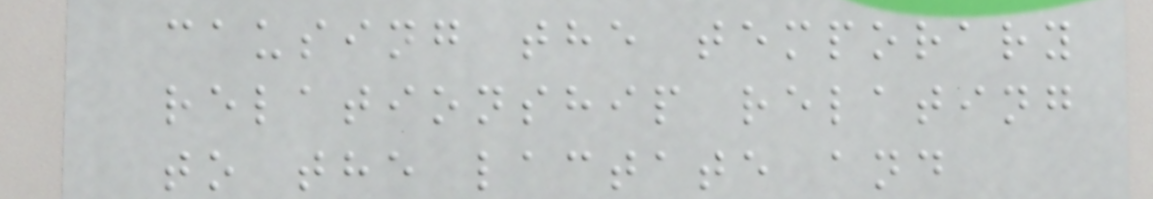causing the temporary
relationship relating
to the lactate and
